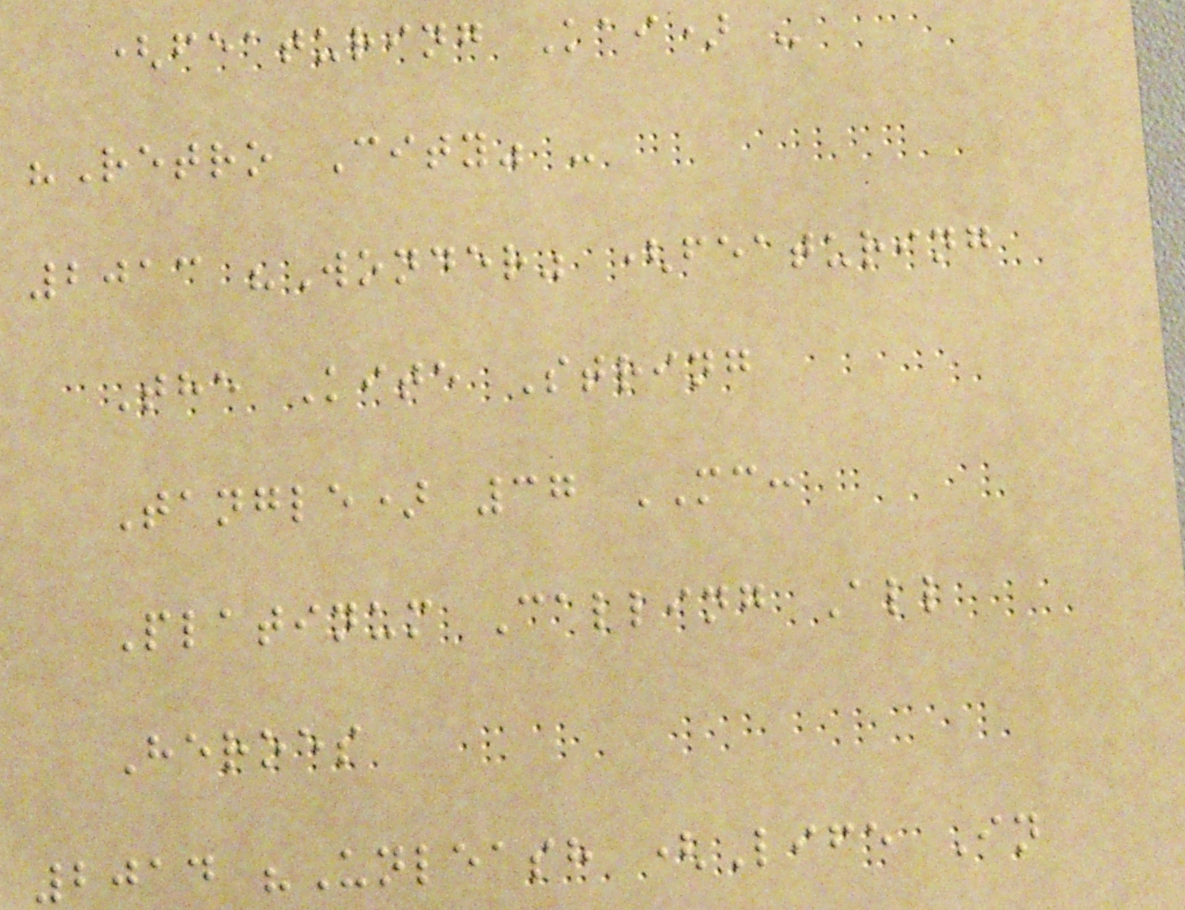(featuring Kai) -
"Retro City" -
2013 "Wonder" (featuring
The Kite String
Tangle) 37 MC:
Platinum Calling All
Heroes
2014 "Unleash (Life In
